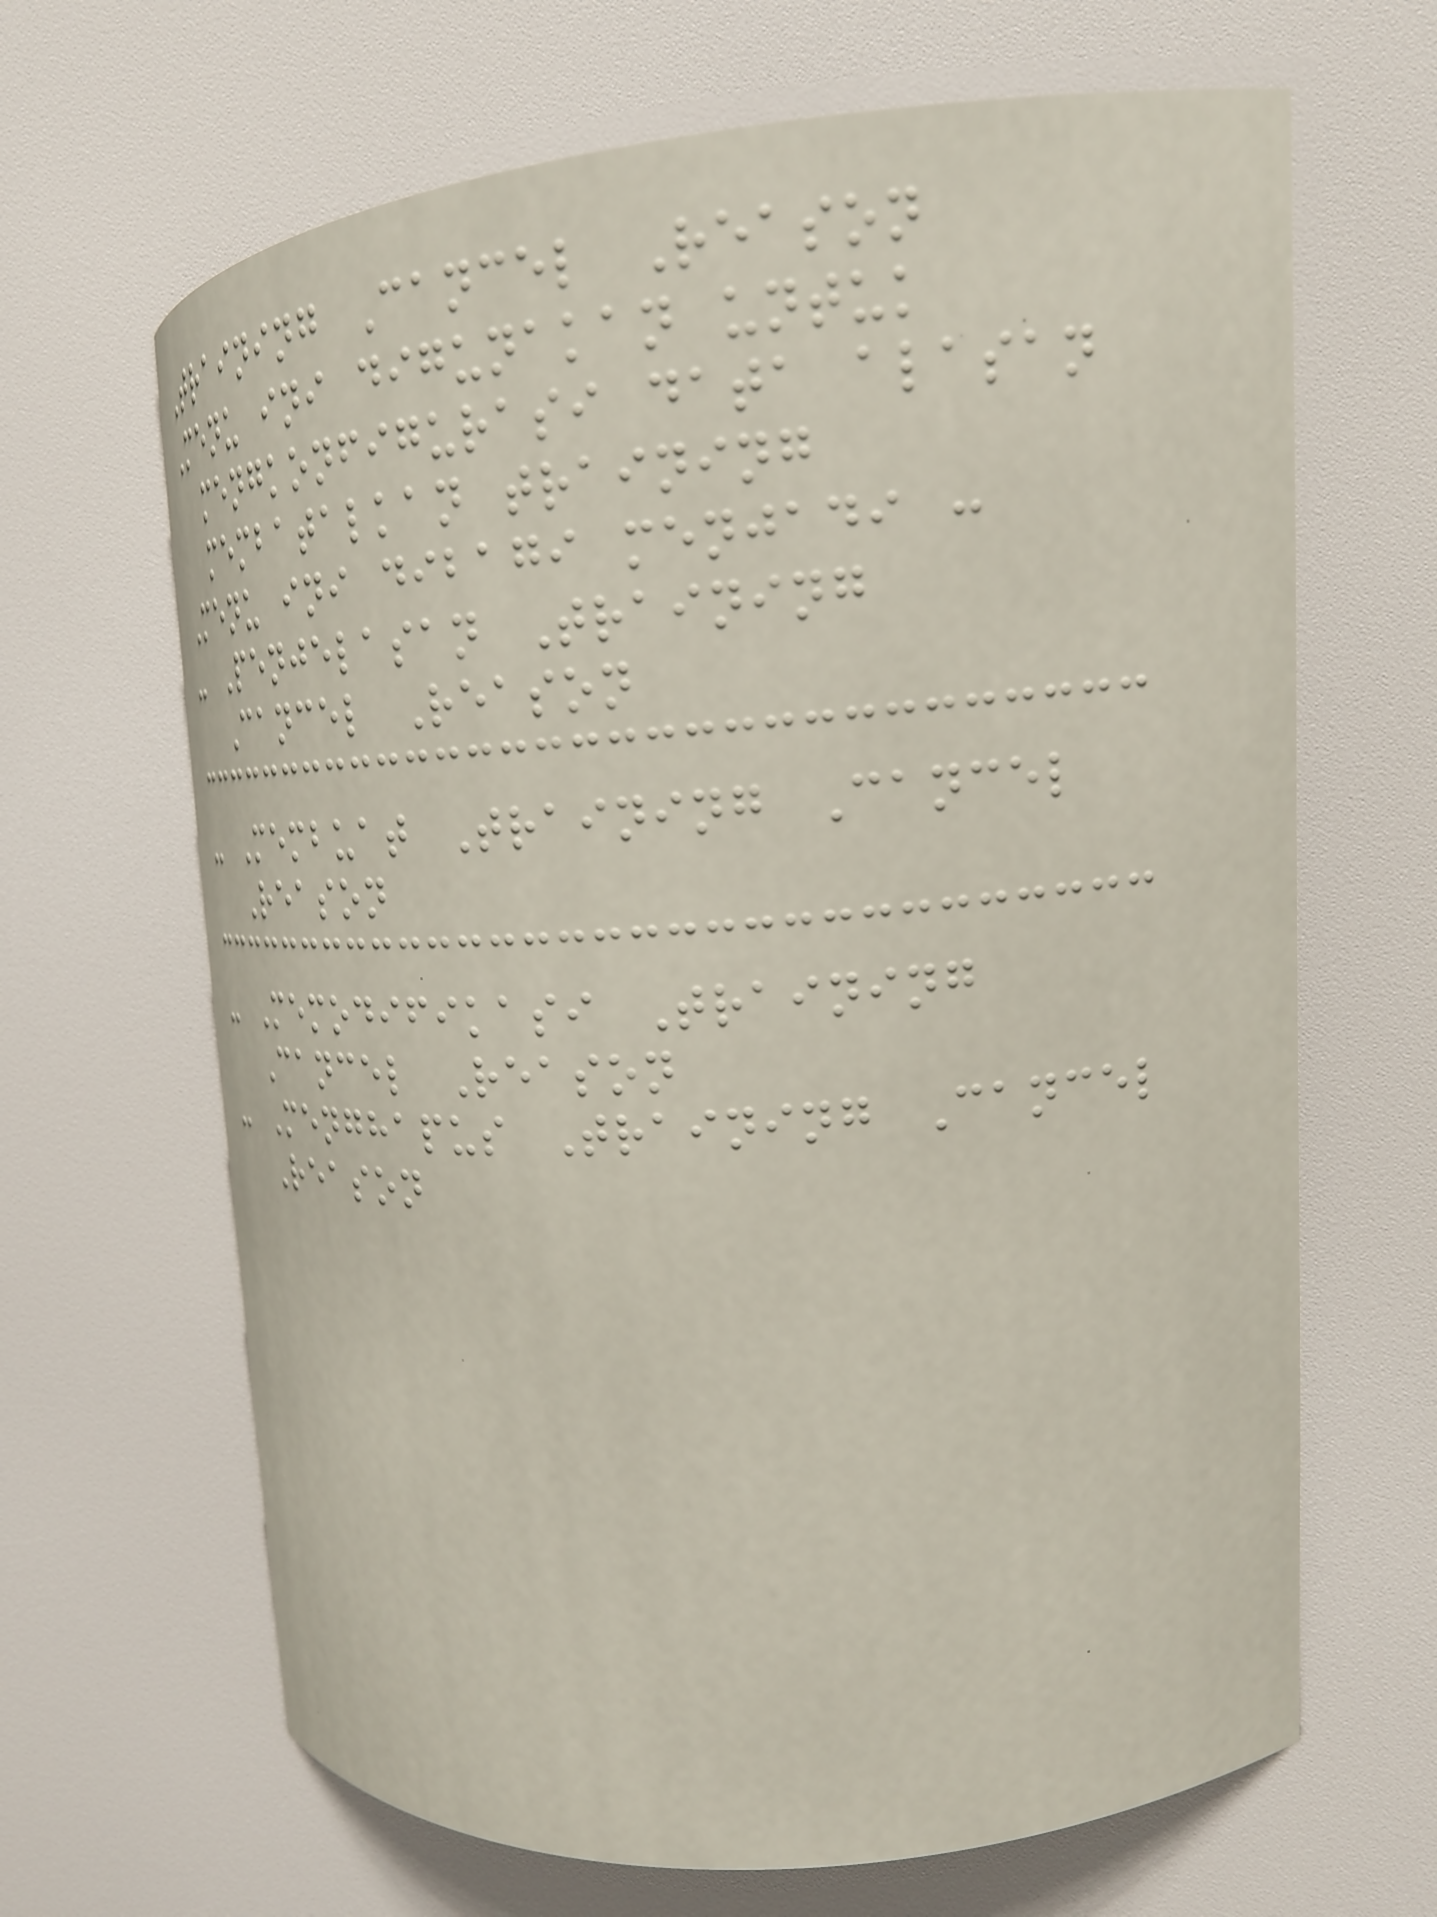Training Cancel Reason
Menu ini digunakan untuk
mengkonfigurasi data alasan
membatalkan training
Menu ini dibagi menjadi :
- Penjelasan Training
Cancel Reason
- Membuat Training Cancel
Reason
- Memodifikasi Training
Cancel Reason
- Menghapus Training Cancel
Reason
